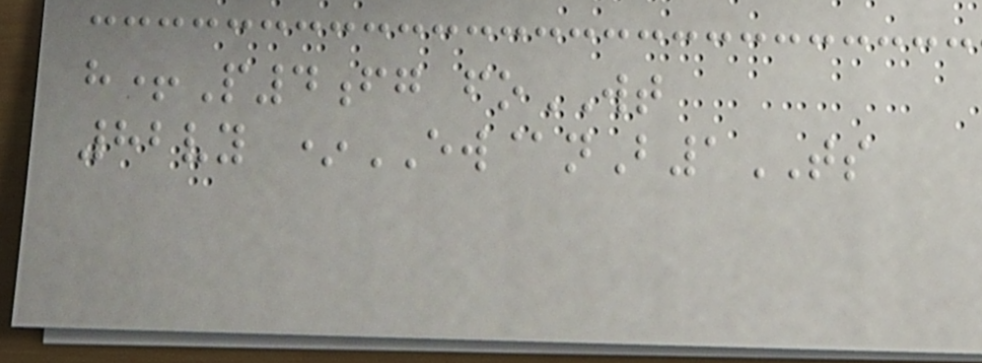h+P4fg foWT
82vy *EW@nB1TS
